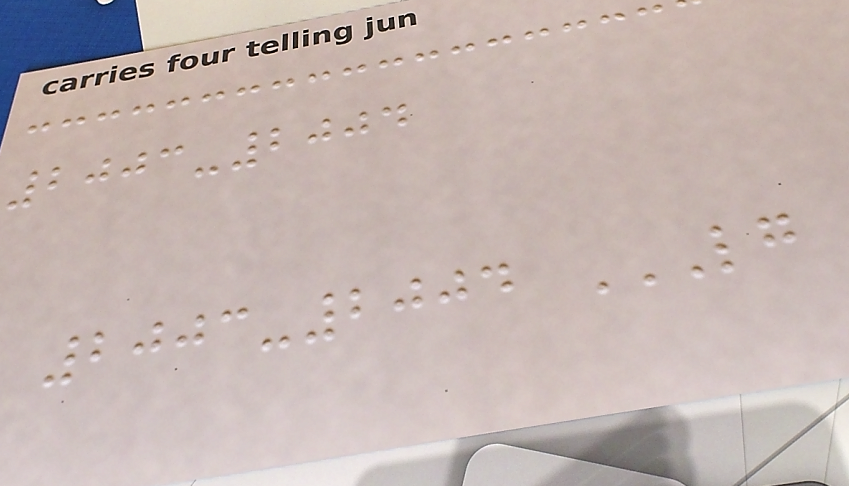2003-2004
2003-2004 LG
